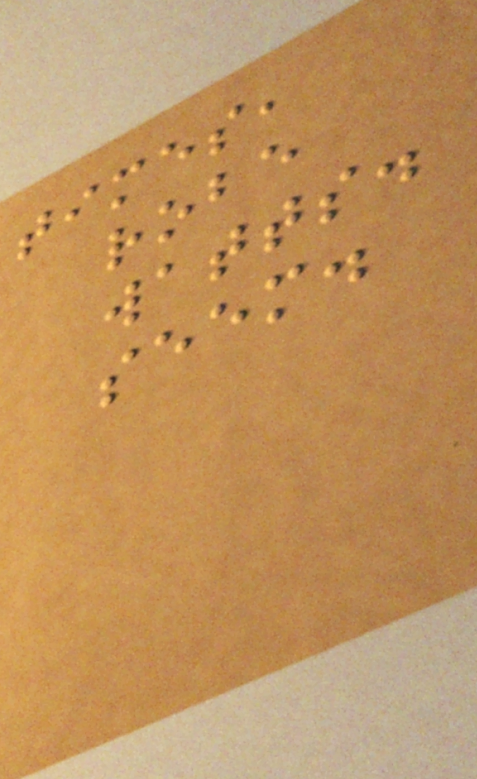times,
robe
watts.
seem.
